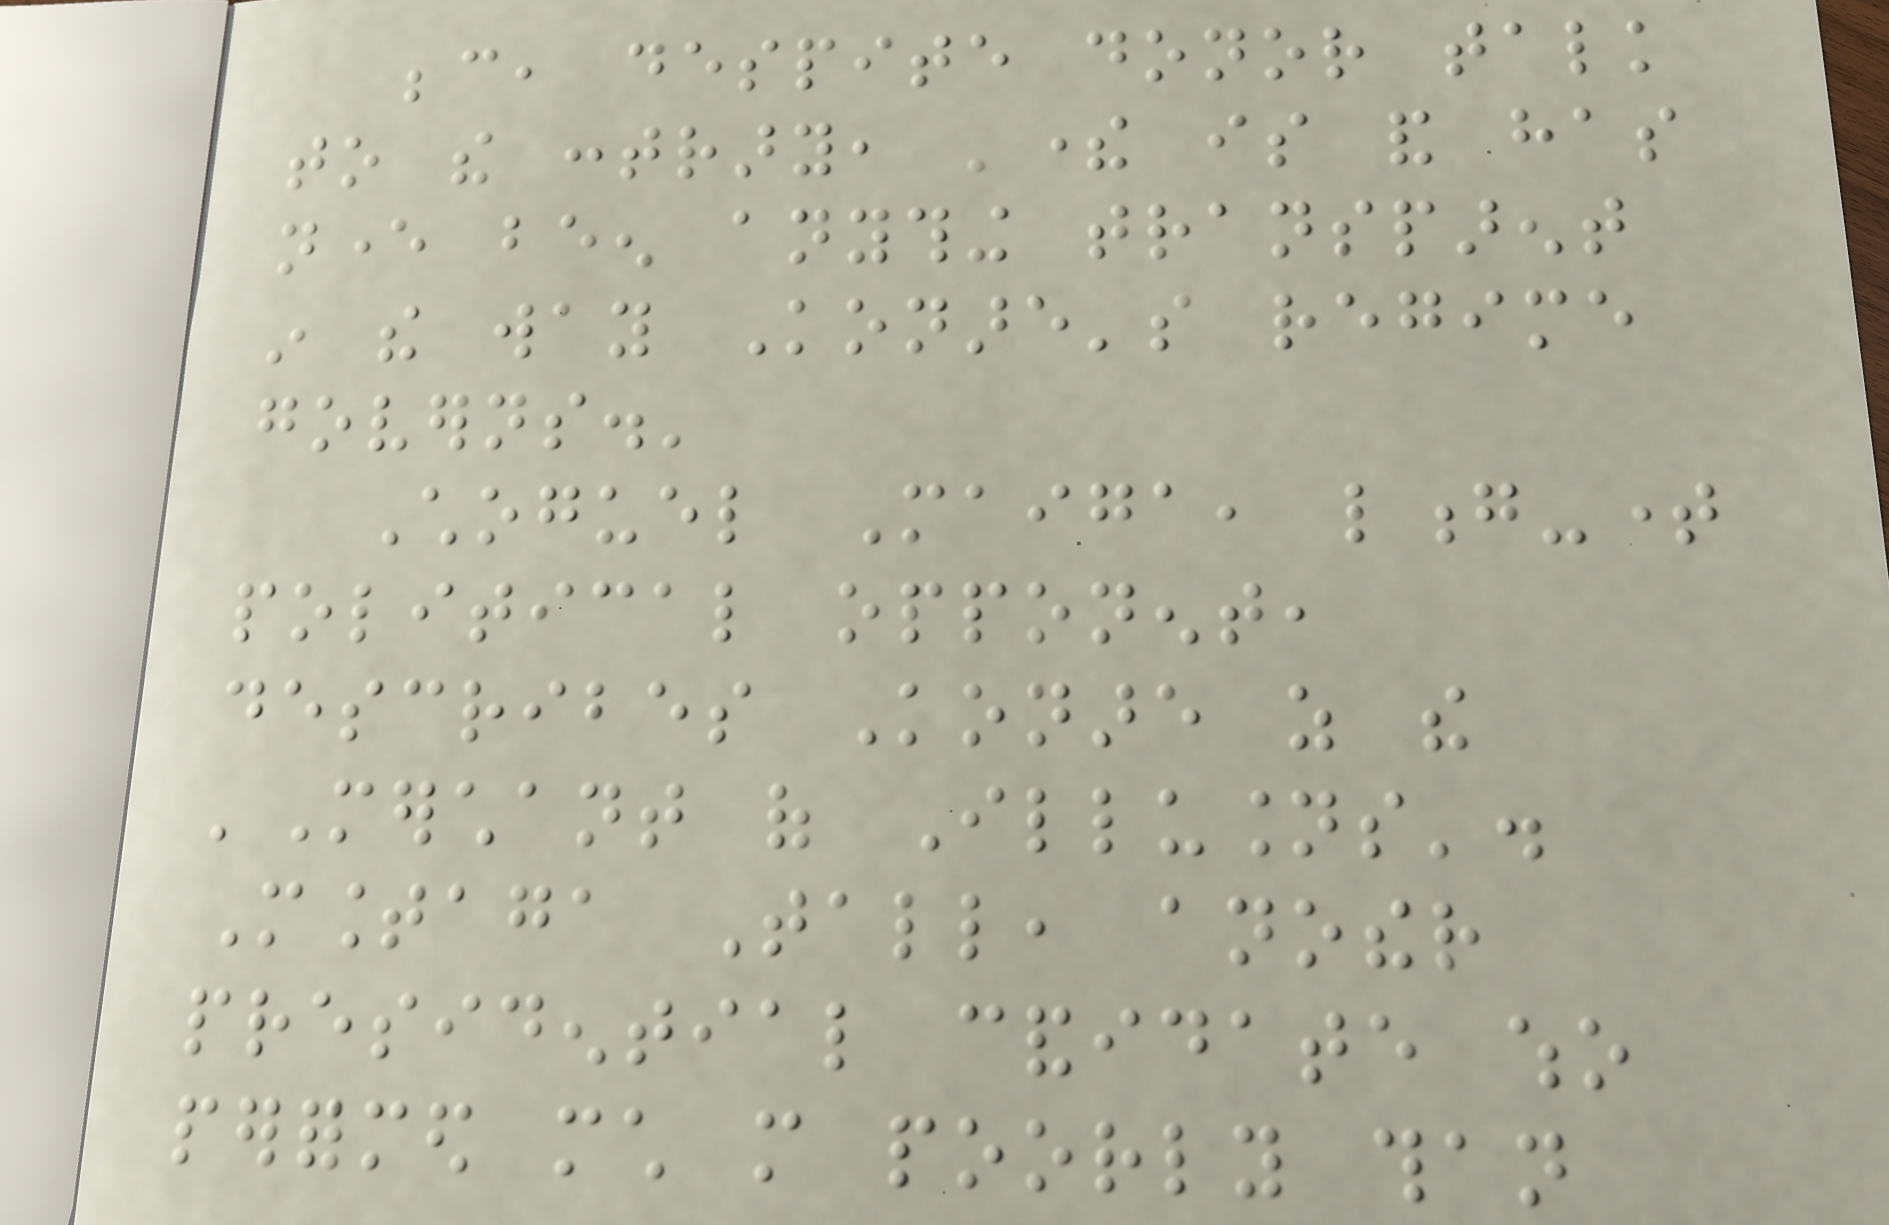because, despite donor talk
to the contrary, 'there is and has
never been anything transparent
in the way Konare's regime
governs.'
Choguel Maiga, long-time
political opponent,
describes Konare as the
'Merchant of Illusions'.
Mountaga Tall, another
presidential candidate who
performed much more poorly than
